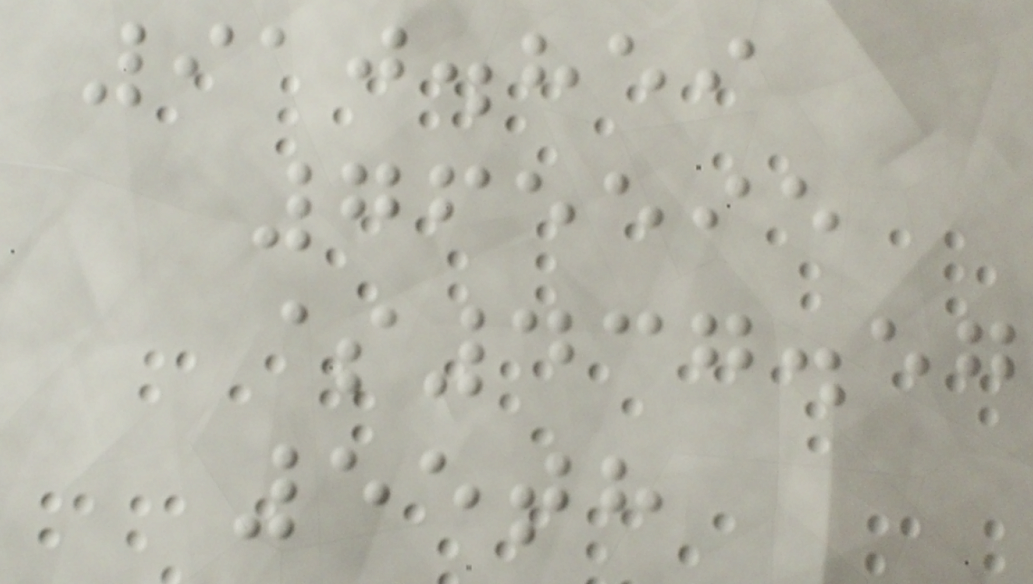910.859
765595
$437.57
55th
